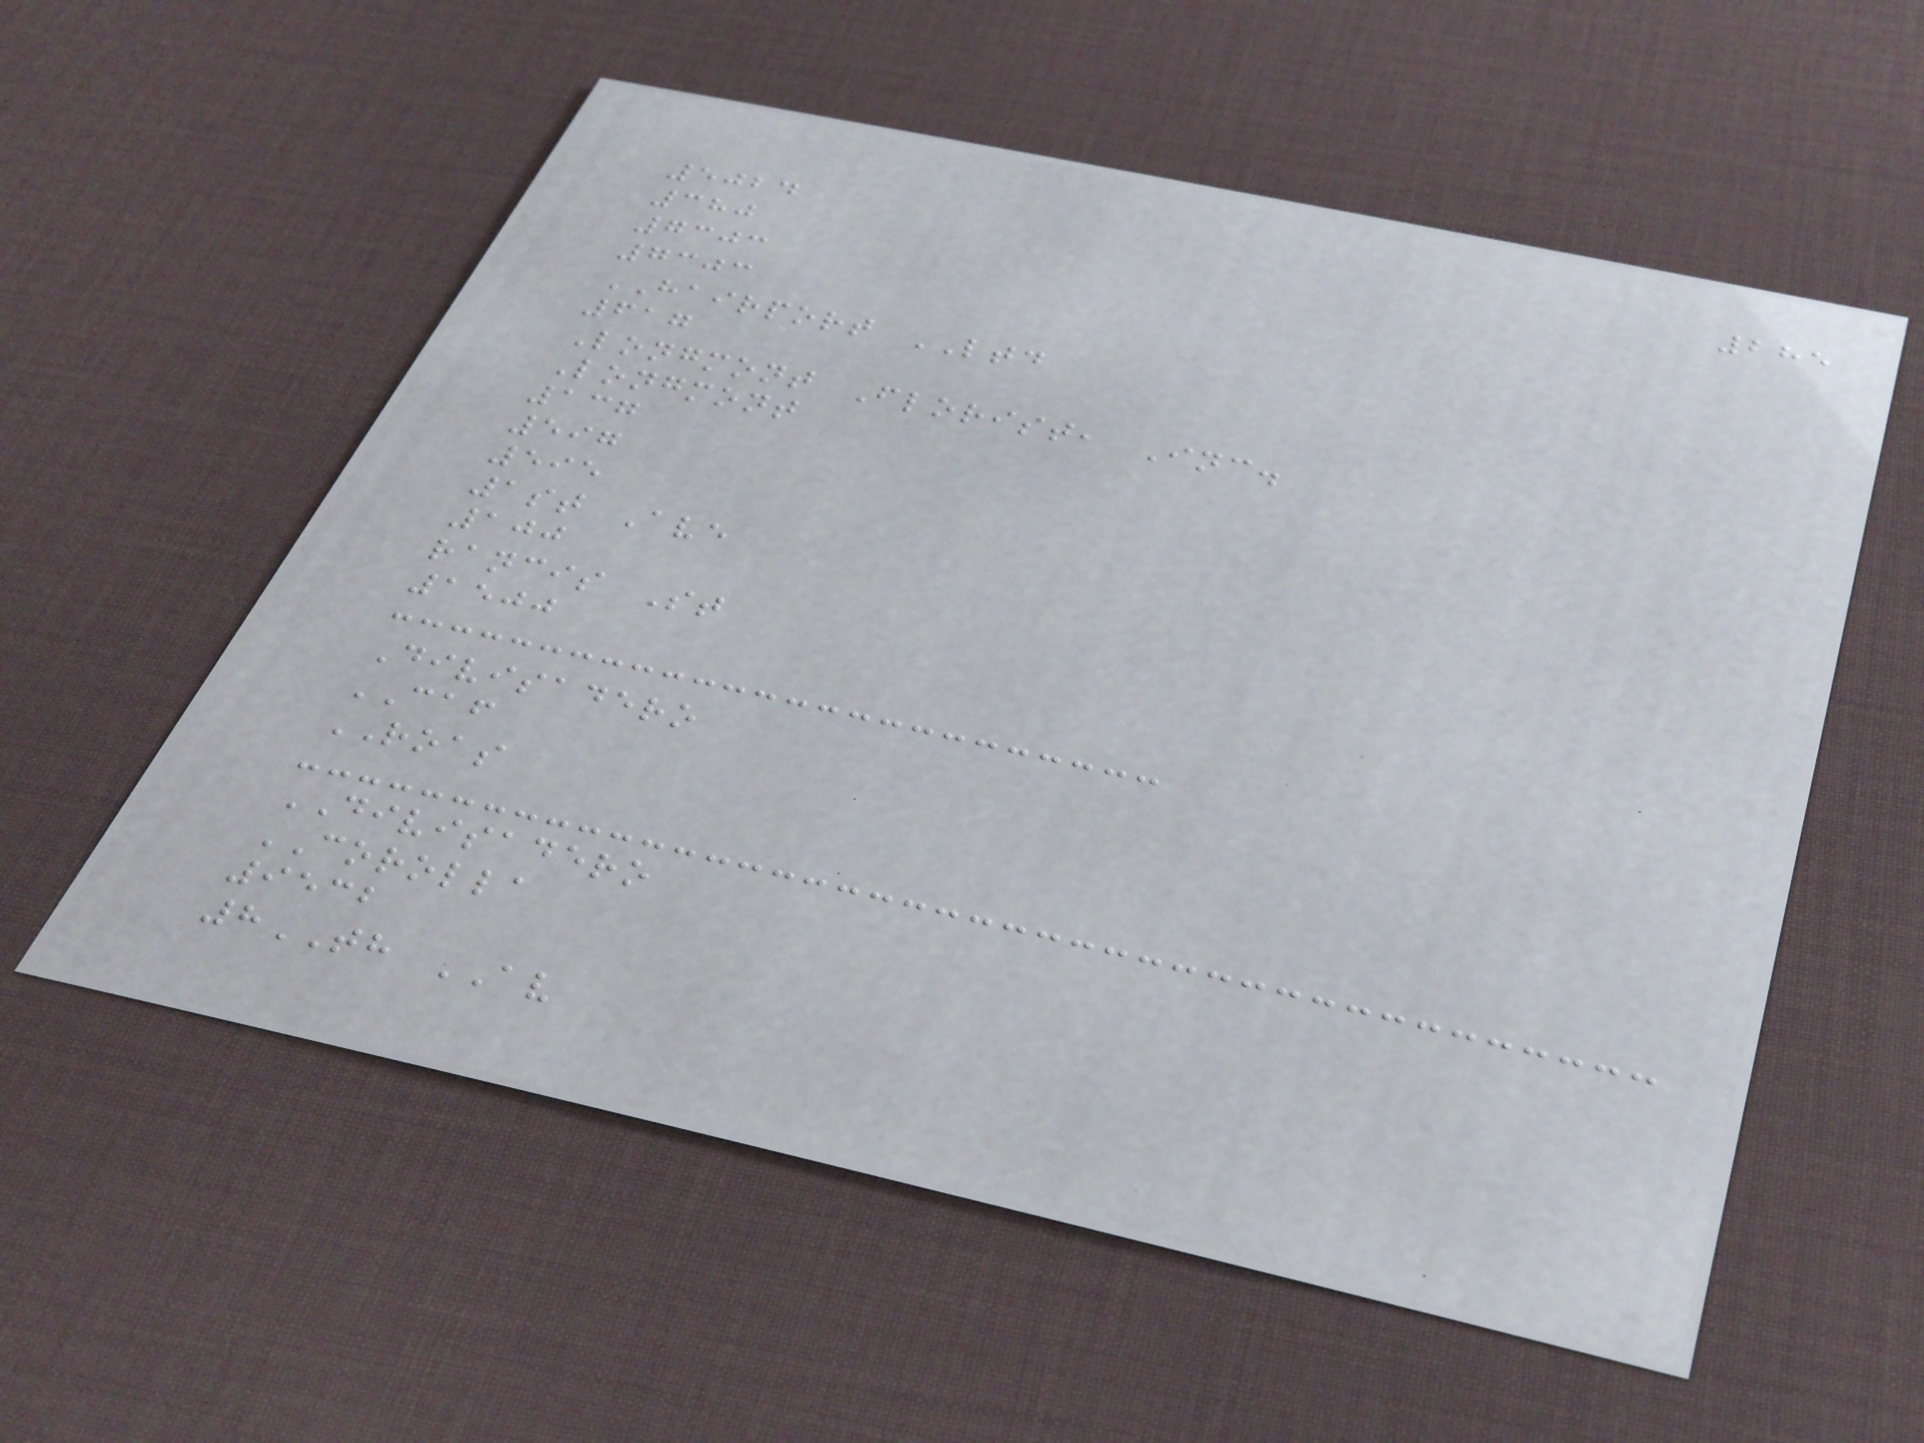285
5024
380
7303
7303
HAIRPORT LTD
617
Longmont Florist, Inc.
Longmont
137
597
595
1st Ave
100
rancis St
1500
Divisadero
CAF
ROAS
DIVISADERO
COROLLA
9532
8TH AV
